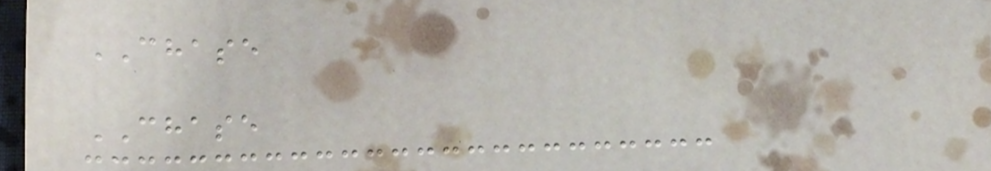CHASE
CHASE
